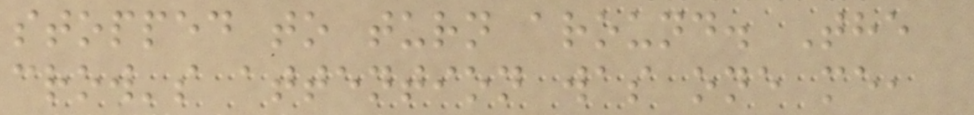stopped to turn around. The
crow's attention was one me,
